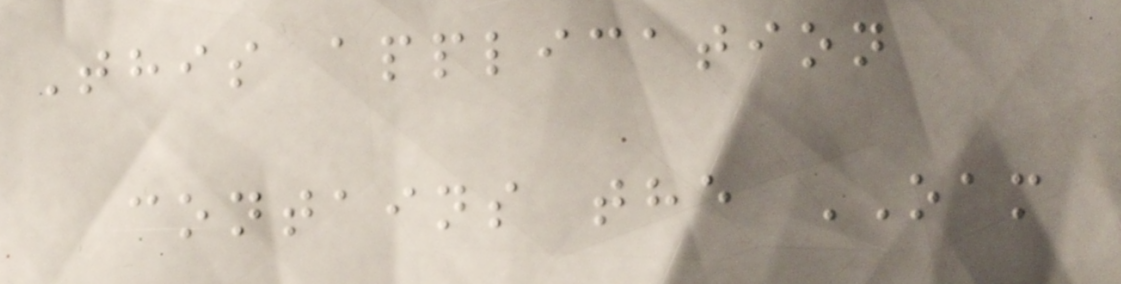This application
contains the OAM
